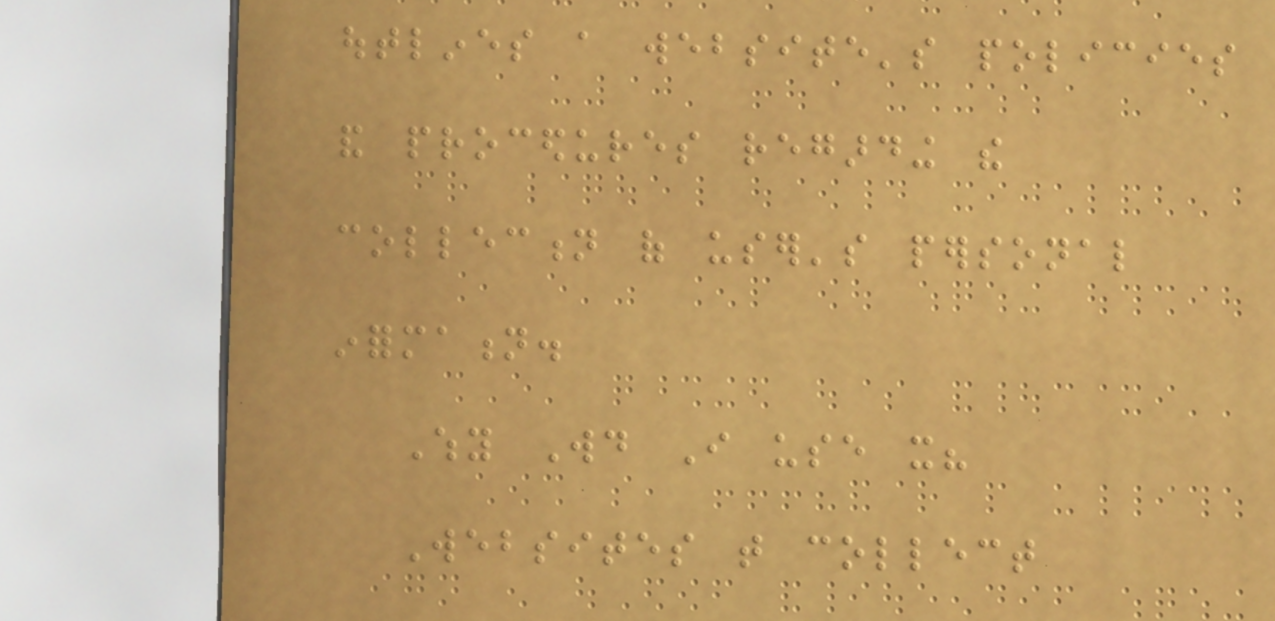outlines a website's policies
and procedures regarding the
collection of user's personal
information.
Why Would I use it?
Websites that collect
